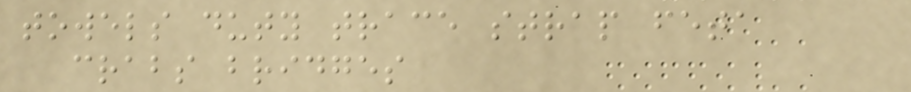towels duty trace strap feta
crabs bridges
